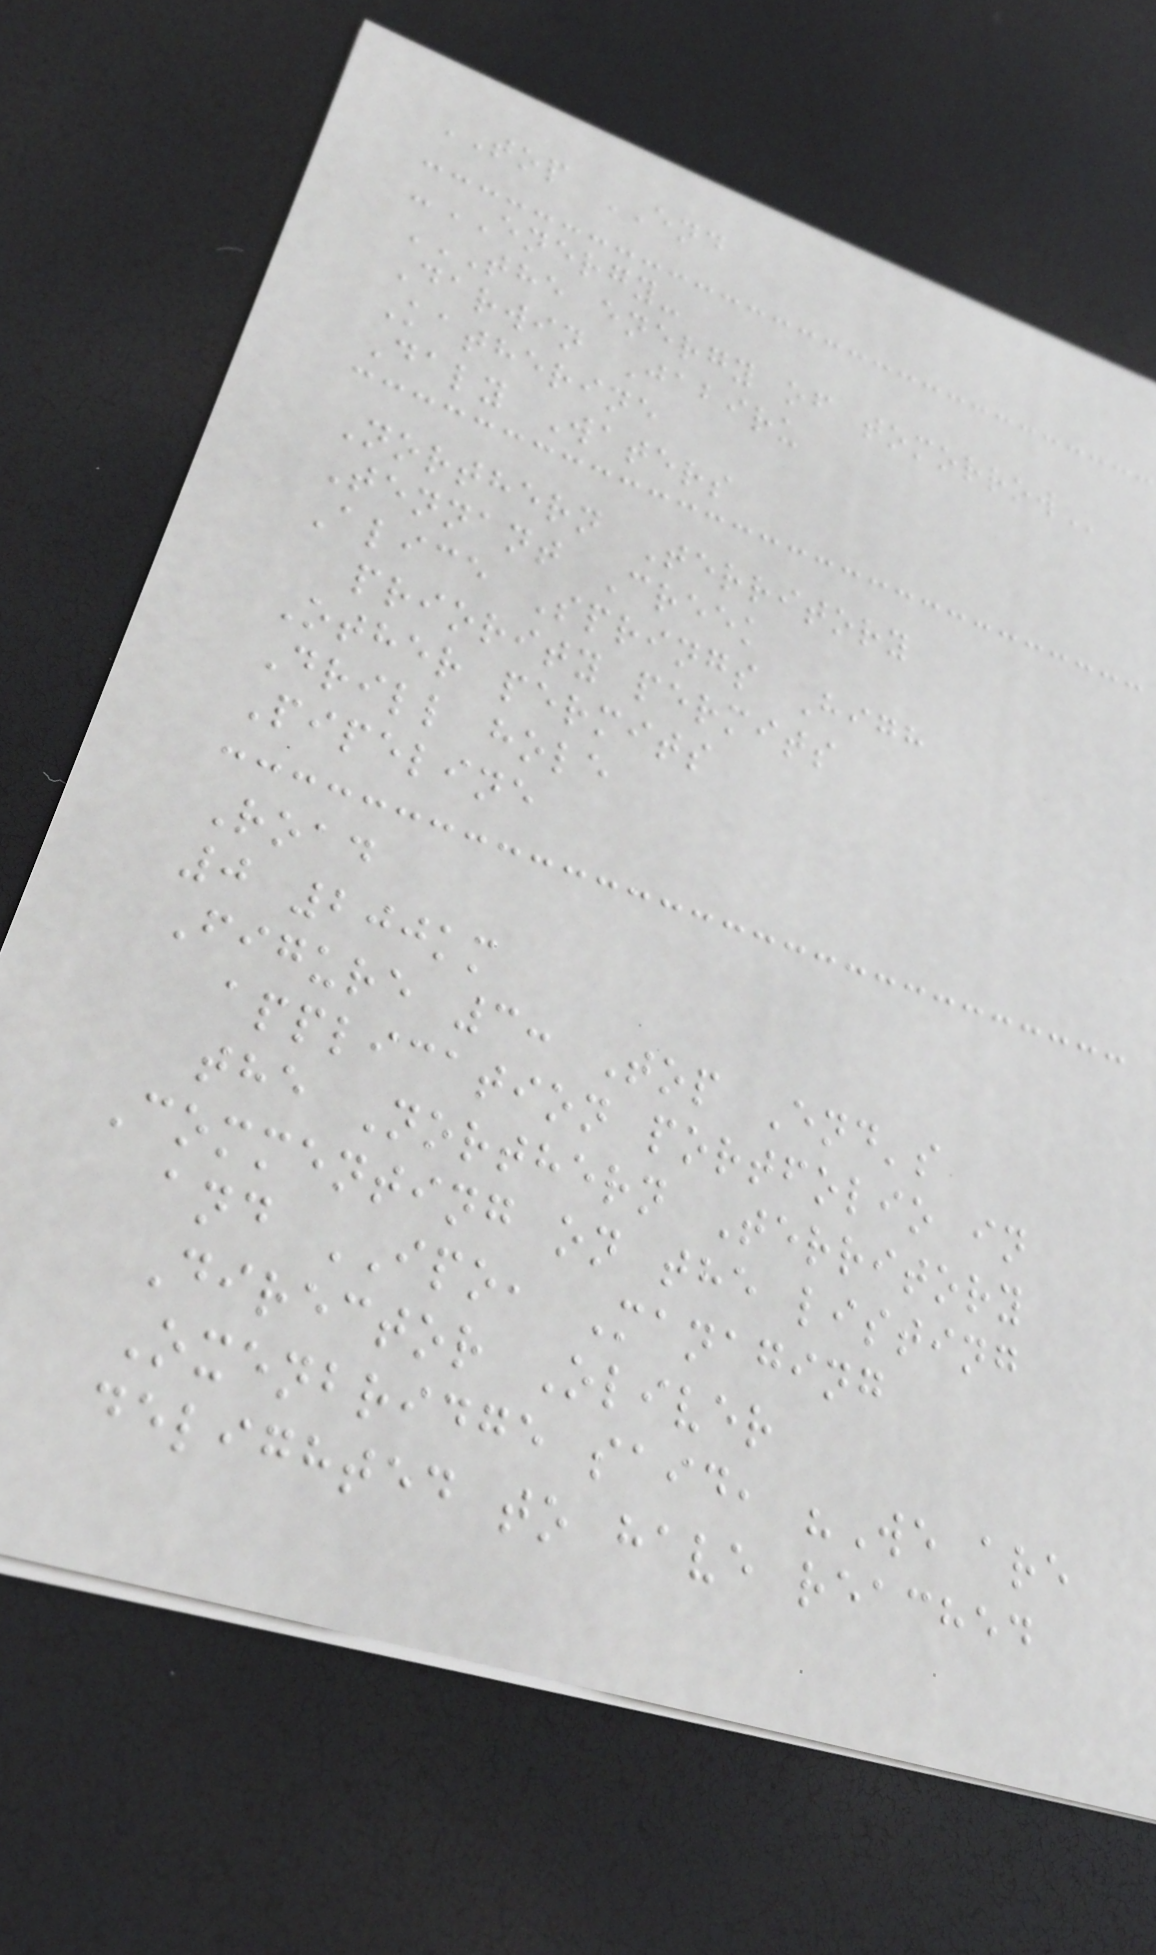TOP END
-ENERGY-
THE ENERGY OF TOMORROW
Darwin Jabiru
Katherine
Daly Waters
Northern Territory
Tennant Creek
Alice Springs High
priority permits
Other permits
Drill hole
Pipeline
Road
0 200km
Figure 3: Top End's
application portfolio in
the Northern Territory
Commenting on the listing
and IPO, Managing
Director Oliver
Oxenbridge said, "We are
delighted to have reached
